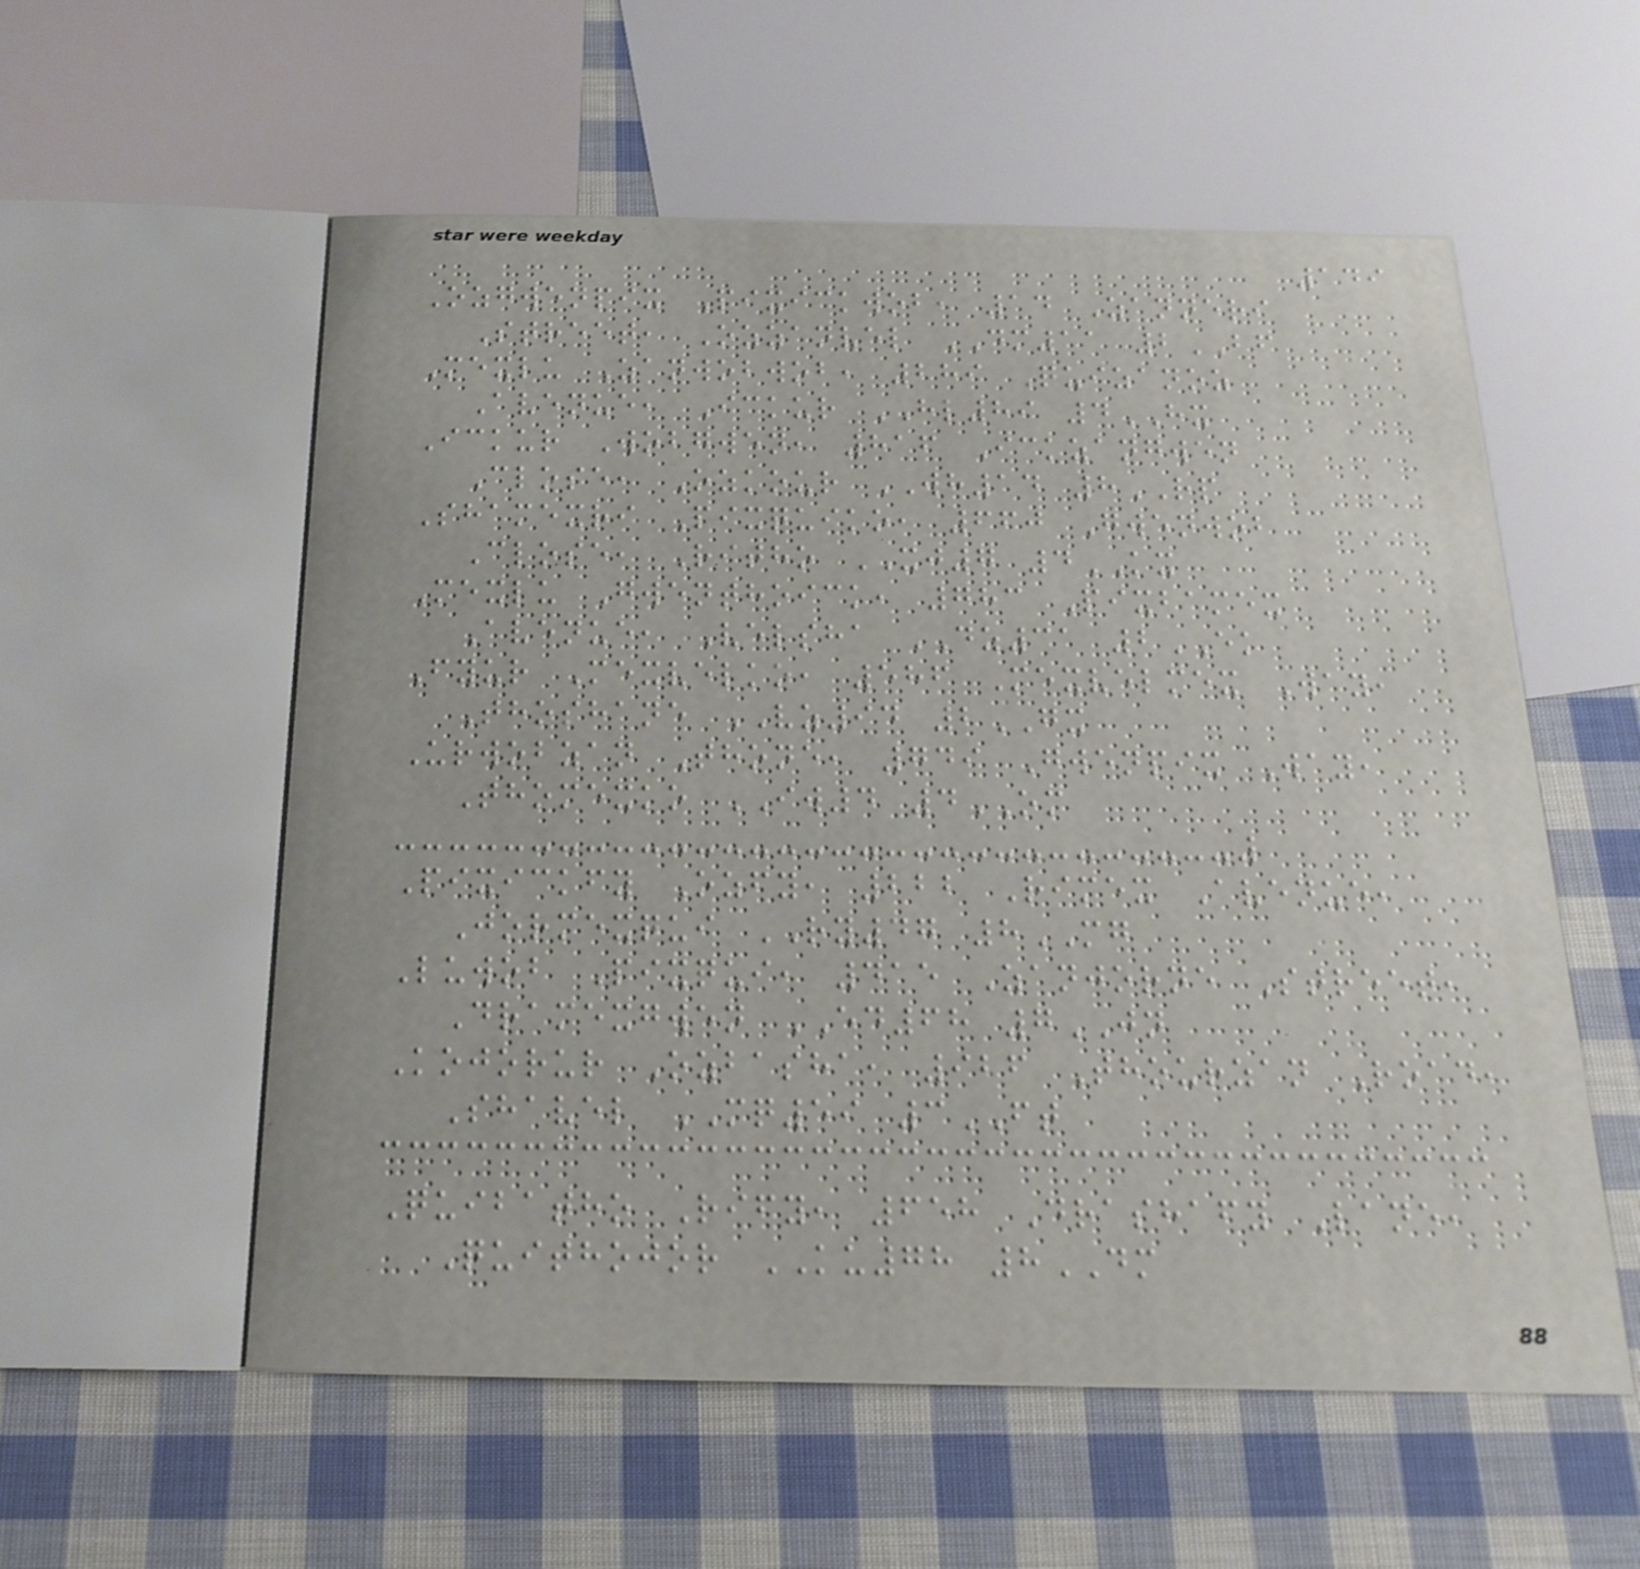149
Ozgwenpix Pixickwob, 14 Zanneri
Street, Ozzanvel DM11 2BF
Mexlu Zanwobwob, 289 Quizanoz
Avenue, Ickur HL89 4HX
Ickur Wobgwen, 816 Ickzangwen
Close, Ozkour WH14 8RP
Shamexri Pixquiko, 660 Gwenwob
Close, Ritho XJ7 4KX
Mexlu Gwenthoick, 783 Pixbamex
Avenue, Velsha DZ31 2EK
Fyur Mexvelko, 586 Mexvelmex Way,
Thoshane VZ94 2GX
Urwobzan Thone, 749 Gwenpix Way,
Thomexko IW4 4OM
Pixickfy Ozfy, 222 Rimex Avenue,
Jormexqui RY47 8MG
Luwob Pixqui, 415 Zanjorne Street,
Dramexgwen ED68 7JN
Kojorur Ozbasha, 926 Thourzan Road,
Shavel MQ59 3FT
Quibatho Rify, 658 Drashafy Lane,
Quithojor KU78 8DM
